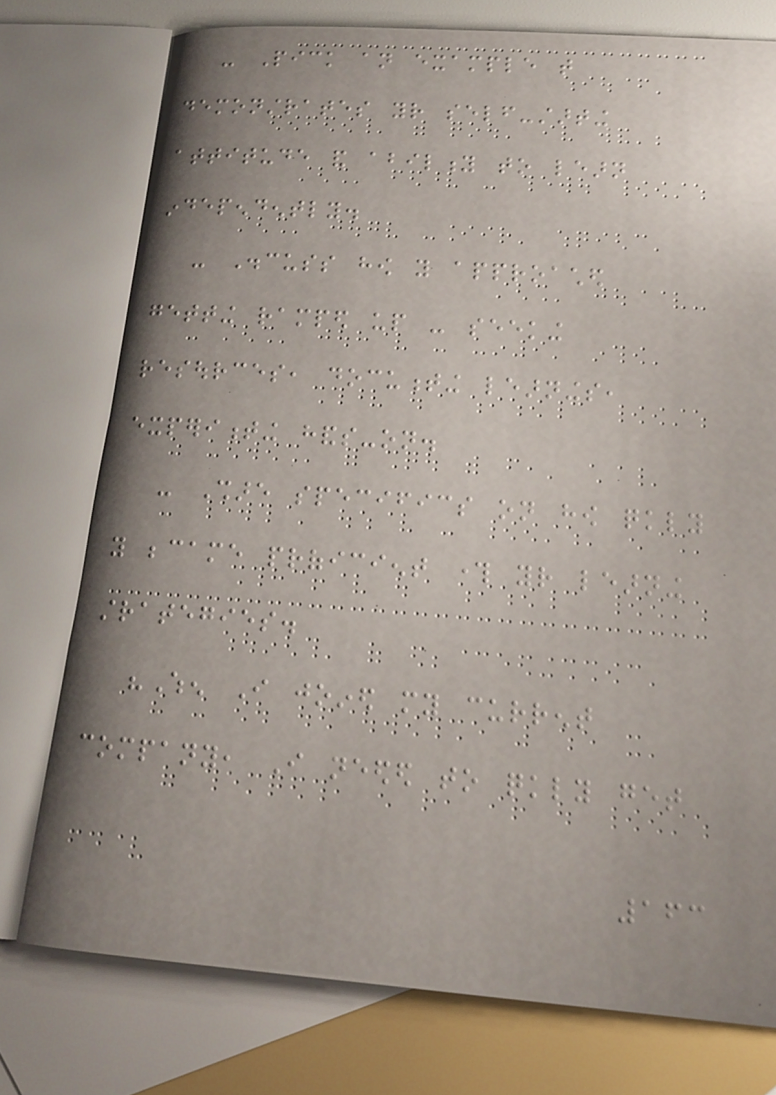- Pick an example that
demonstrates your self-starting
attitude and ability to learn
independently.
- Discuss how you approached
getting ramped up - seeking
resources, documenting learnings,
experimenting hands-on.
- Share specifics on how quickly
you became proficient through your learning
strategies.
"When I joined my current
company, I needed to quickly get
163
